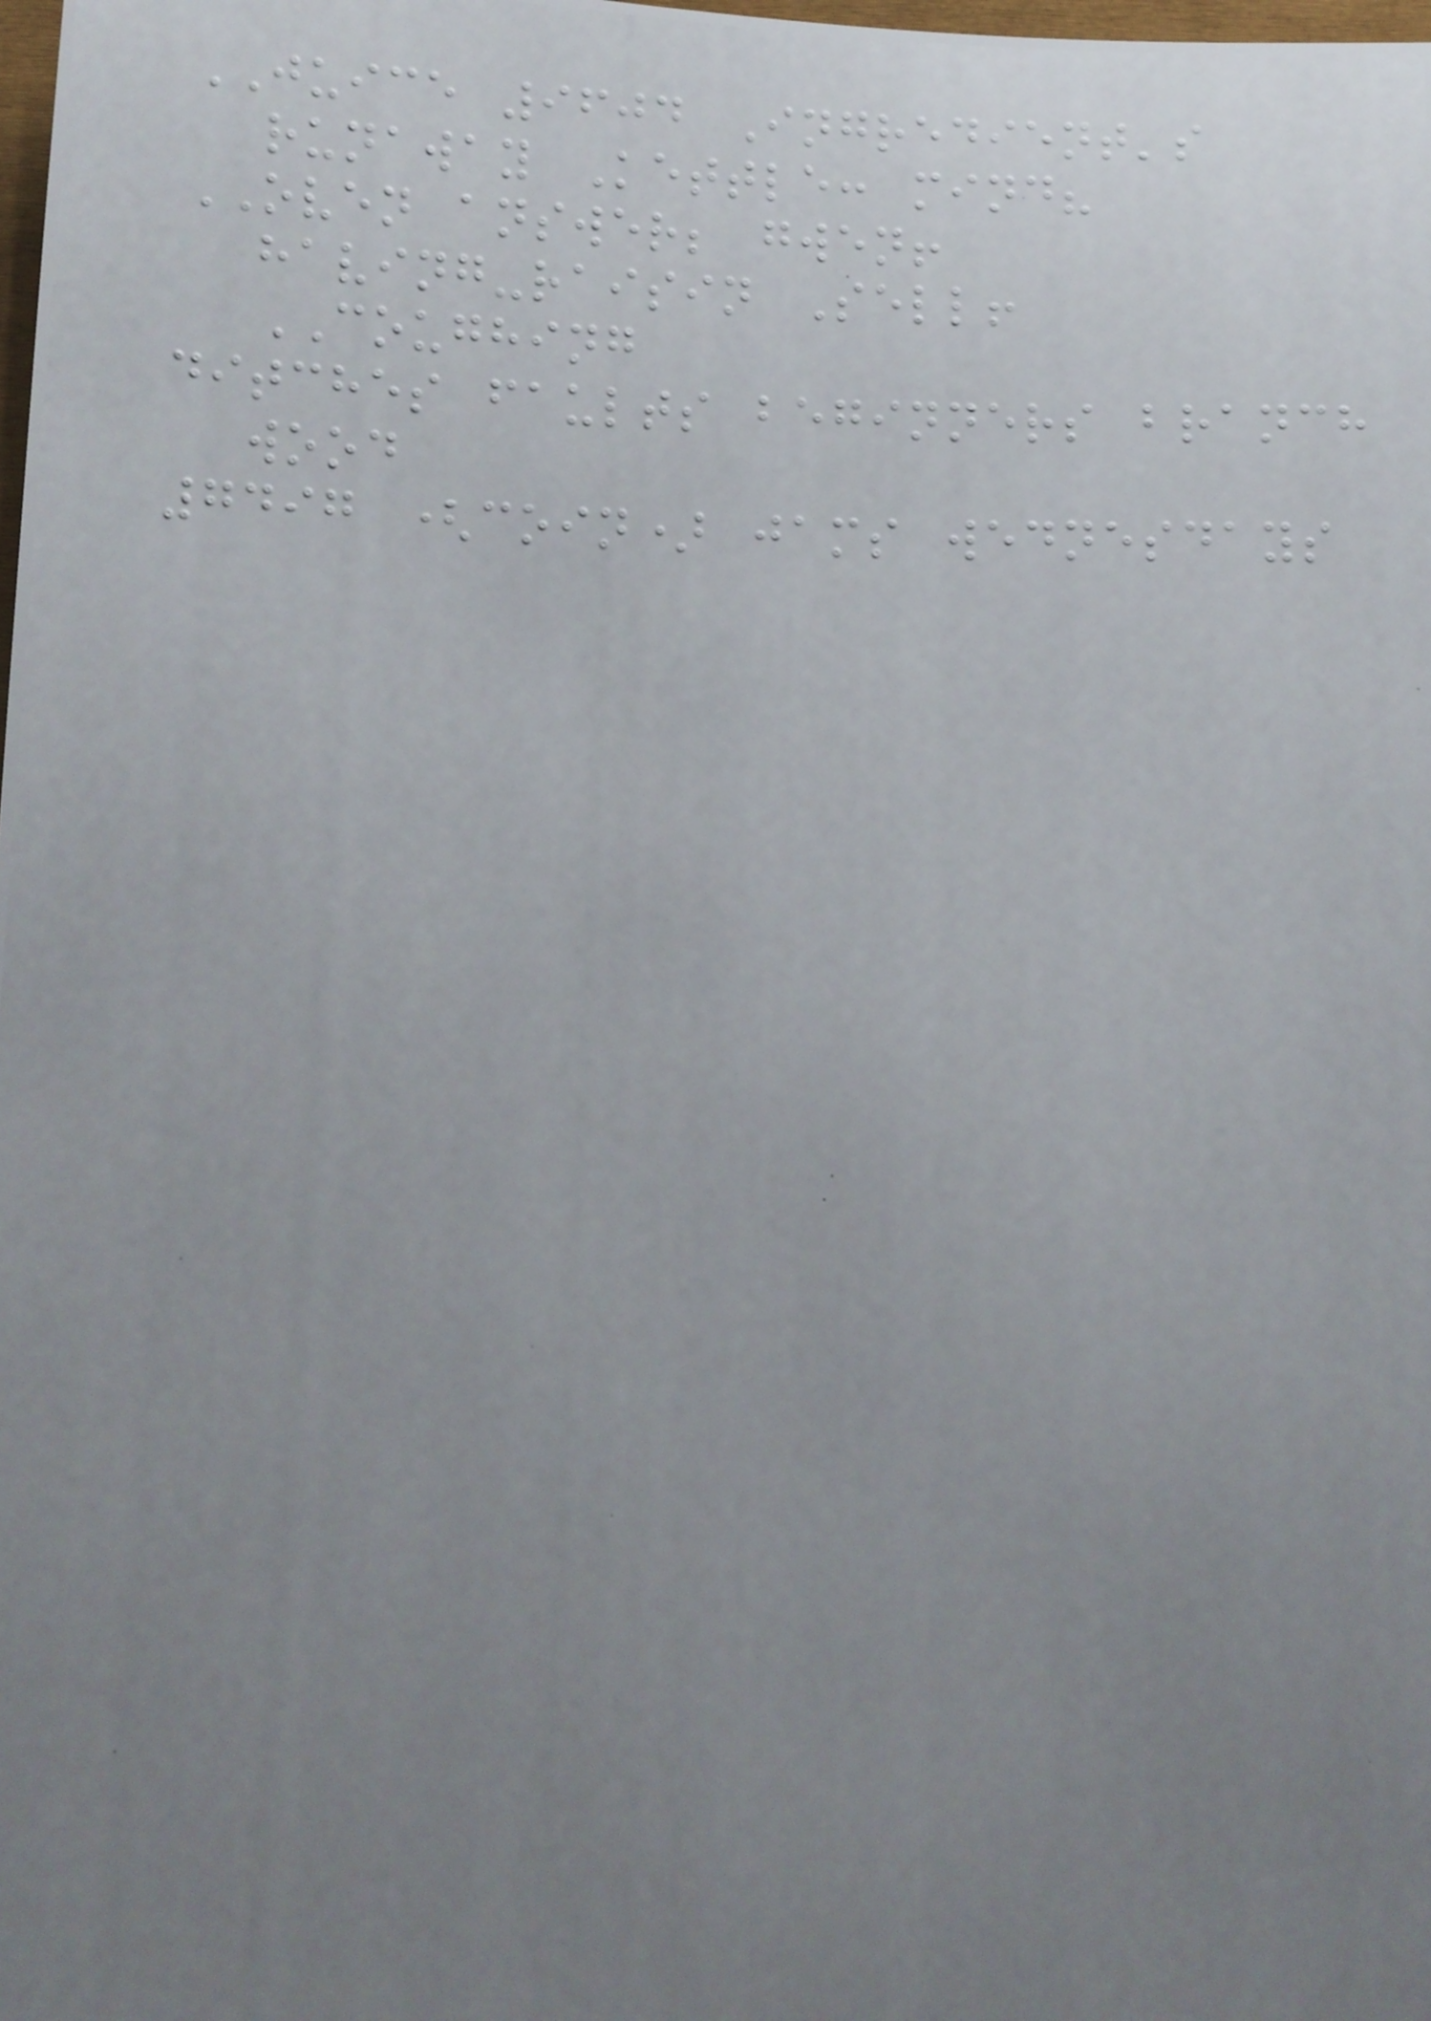JUICE 9604 Ingredient's
runaway Kettle: mind?
OVEN answer; gwen!
having-raisin Sell!
COUGHING
ditches faults beginners branch
wood
7497 (coin) jams wednesdays
